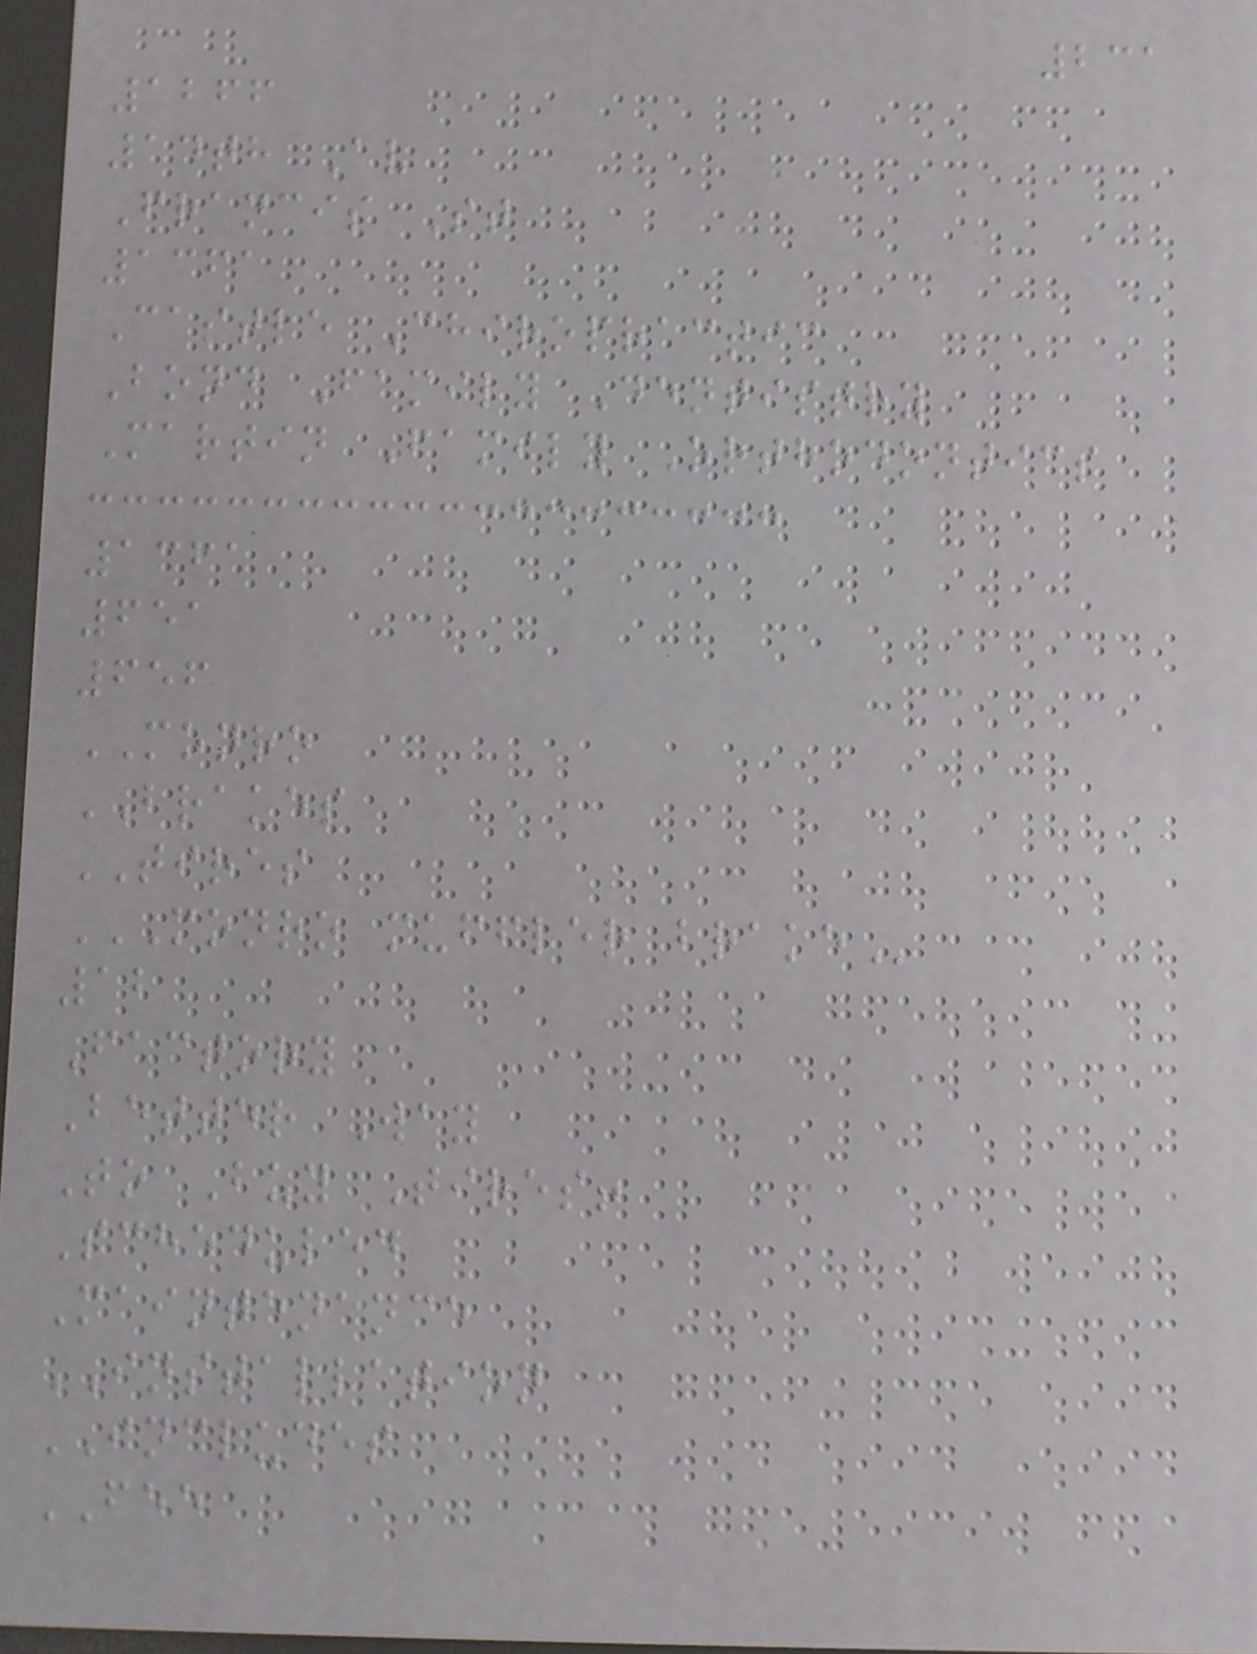231
1266
14th Av
Francis St
1361
Castle Chiropractic
Bond Family Dentistry
Martin Family Orthodontics
1361
651
656
MONRO
BRAKES
TIRES
MONRO MUFFLER BRAKE
12
Factory
Better Way
To Buy Tires!
Scheduled
Maintenance
INSTALLATION
INCLUDES
FEE
